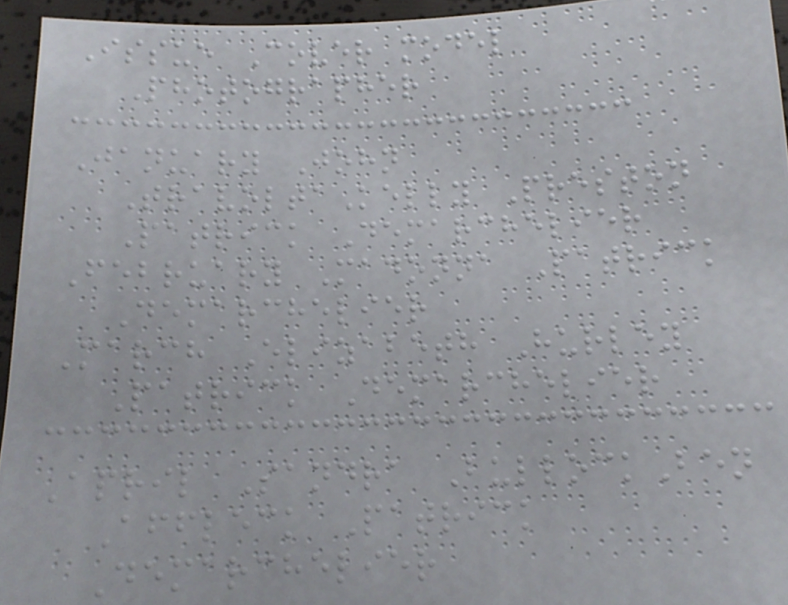Issue Cover model
Photographer
January John
TravoltaKelly Preston
Patrick Demarchelier
February Madonna Patrick
Demarchelier
March Elizabeth Hurley
Patrick Demarchelier
April Sandra BullockBen
Affleck Patrick
Demarchelier
